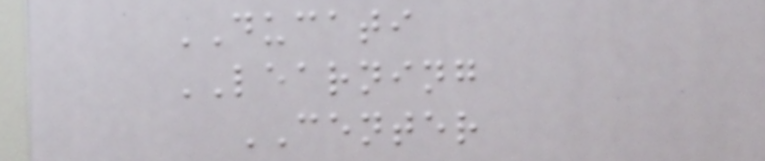DUCATI
LEARNING
CENTER
